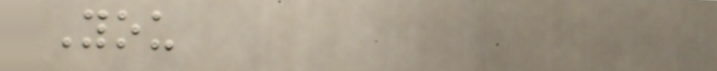You
